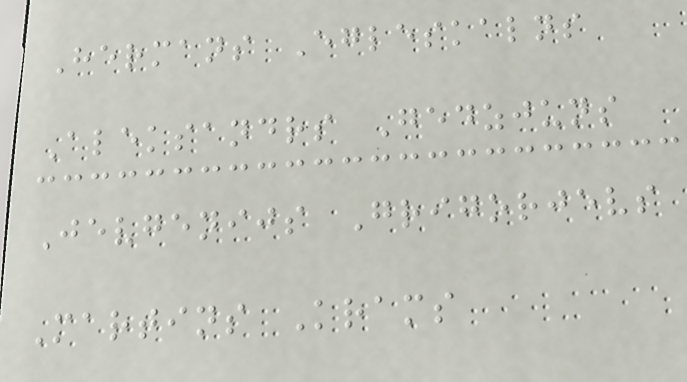Hermans Egleskalns
Aleksandrs Gedzjuns
Jevgenijs Grigorjevs
Martins Krams
